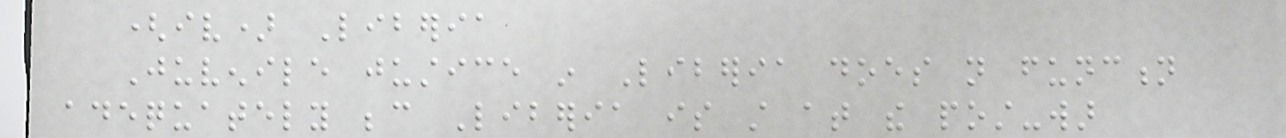(iv) Liberia
Juvenile justice in Liberia does not function
adequately because Liberia is still at the post-war
